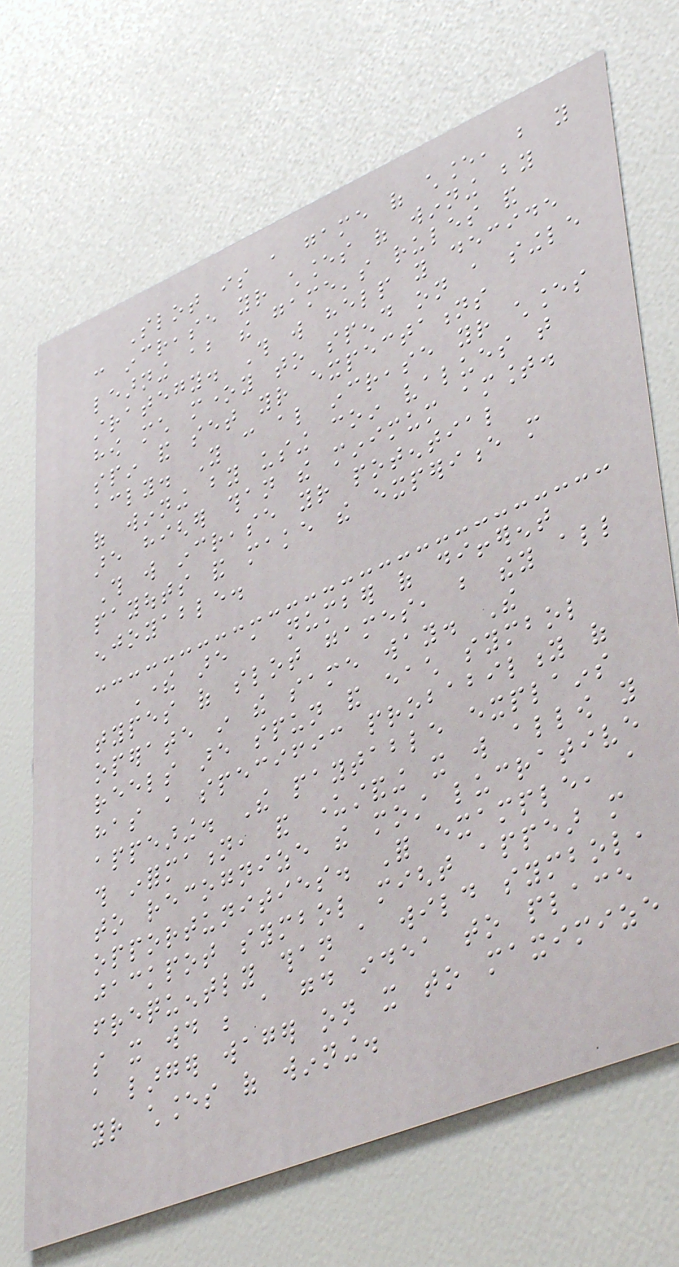Slot is a game of chance, but you
can increase your chances of winning by
learning about the game's rules and
strategy. This will help you decide
how much money to spend on a single
spin and set your expectations
accordingly. You can also increase your chances
of winning by using coin values that
are higher than the minimum amount.
This will increase your potential
payouts and make the experience more
enjoyable.
There are a number of different
types of slot games, but they all
operate in the same way. The
reels are spun and each symbol
has a specific probability of
appearing. The paytable explains
this information, and understanding it will allow you
to recognize the most lucrative
opportunities. For example, a
jackpot symbol might appear more
frequently than a wild symbol,
so it would be a good idea to place
a larger wager on it to maximize
your chances of winning.
